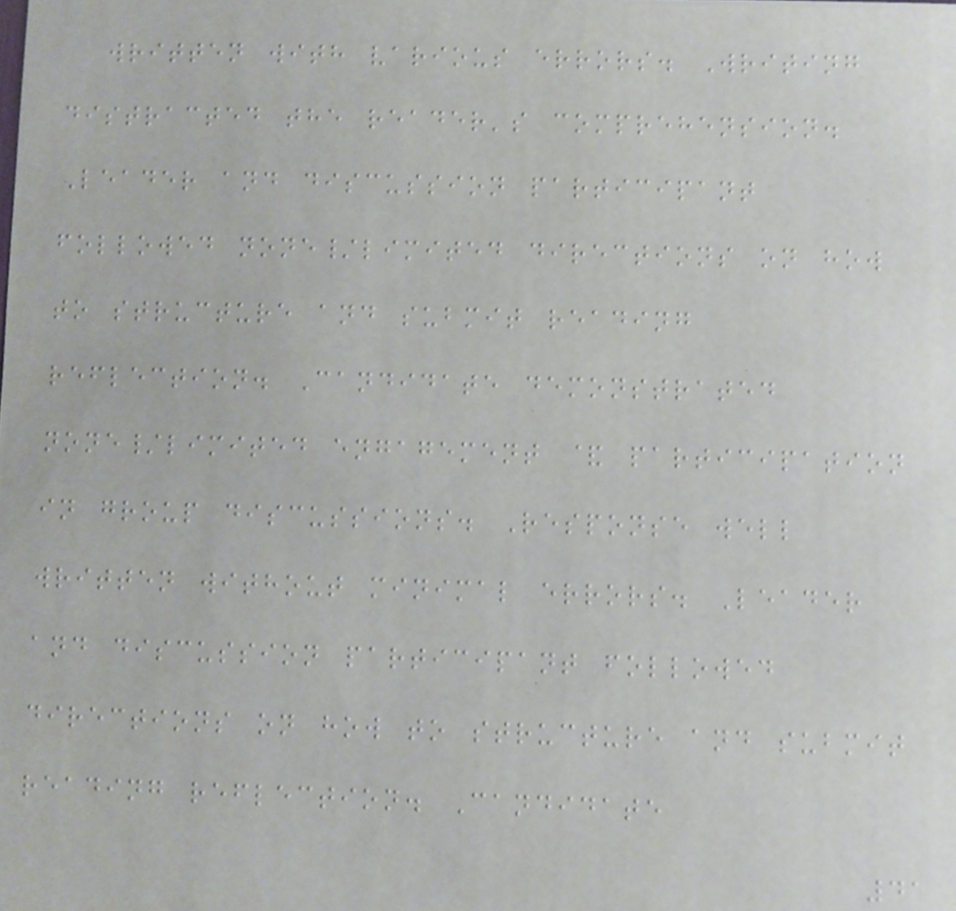written with various errors. Writing
distracted the reader's comprehension.
Leader and discussion participant
followed none/limited directions on how
to structure and submit reading
reflection. Candidate demonstrated
none/limited engagement & participation
in group discussions. Response well
written without minimal errors. Leader
and discussion participant followed
directions on how to structure and submit
reading reflection. Candidate
41
